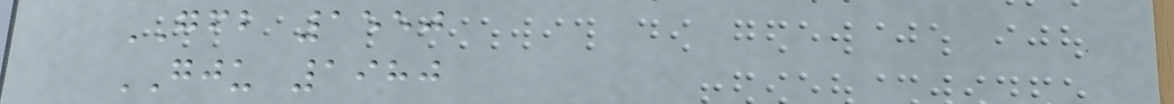GFB 1550
GJU 1980
